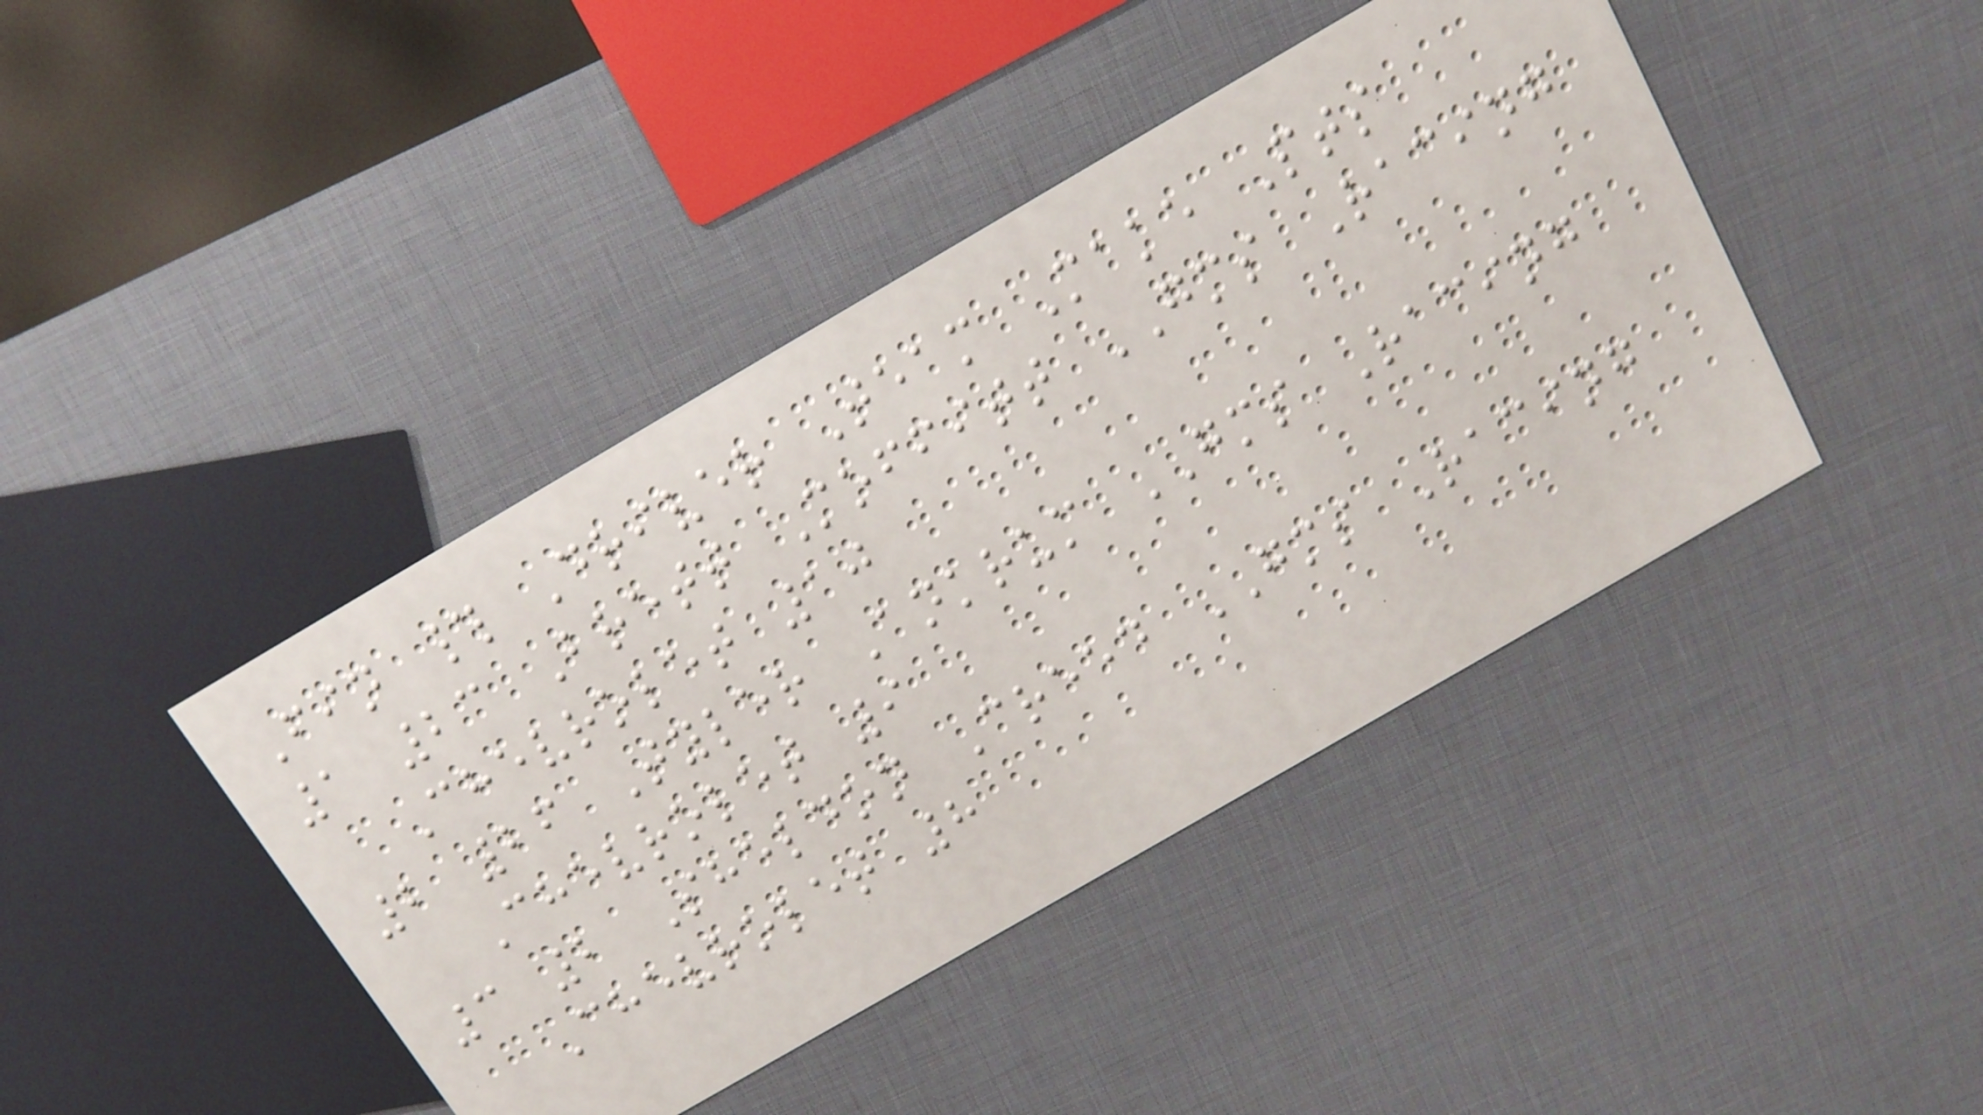Fin # Driver Team Make Pts
1 23 Brett Moffitt GMS Racing
Chevrolet 10
2 26 Tyler Ankrum GMS Racing
Chevrolet 9
3 2 Sheldon Creed GMS Racing
Chevrolet 8
